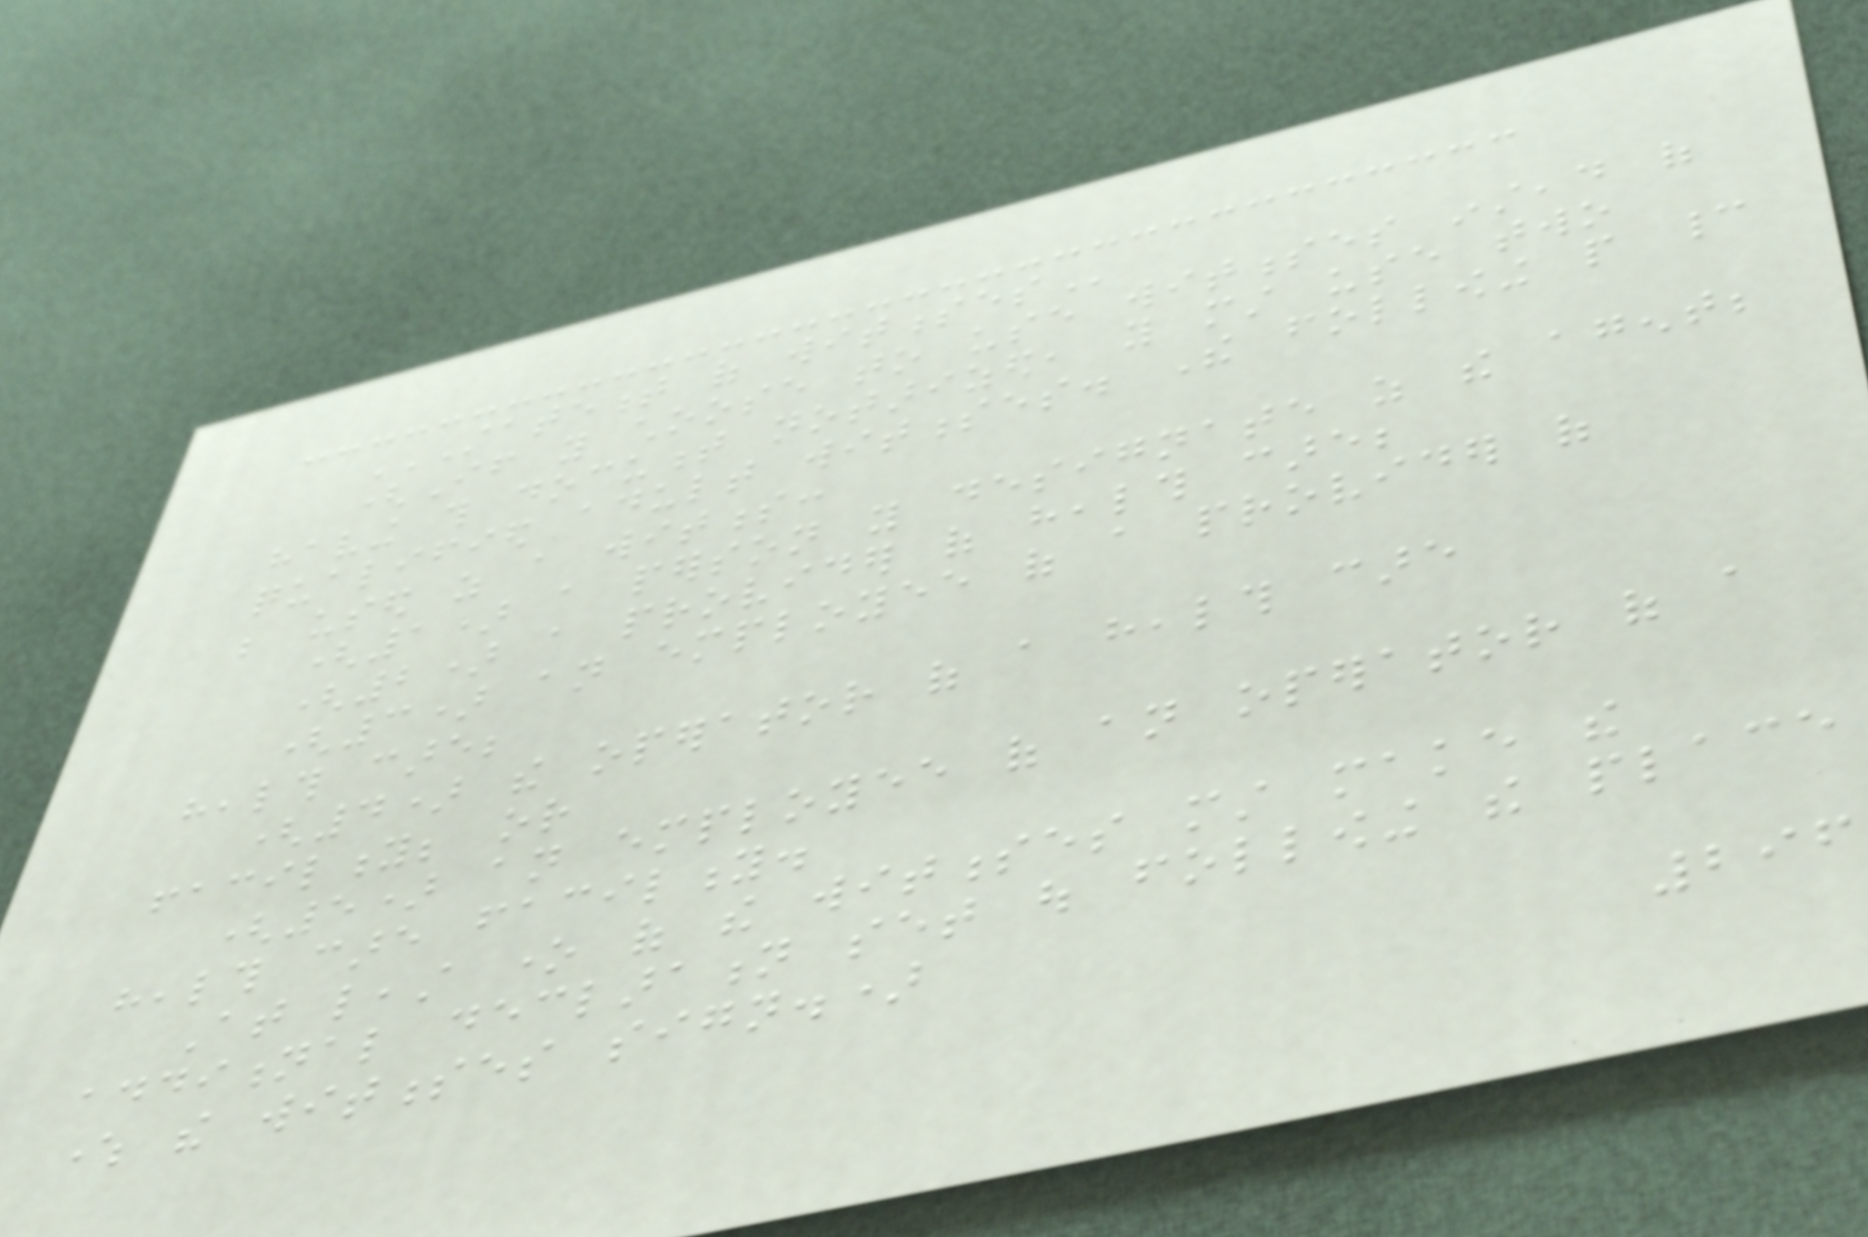STATEMENT OF WITNESSES
(If you choose to use witnesses instead of
having this document notarized, you must use two
qualified adult witnesses. The following people cannot
be used as a witness:
(1) a person you designate as the agent;
(2) a provider of health care;
(3) an employee of a provider of
health care;
(4) the operator of a health care
facility; or
(5) an employee of an operator of a
health care facility.
At least one of the witnesses must make the
additional declaration set out following the place
where the witnesses sign.)
296
